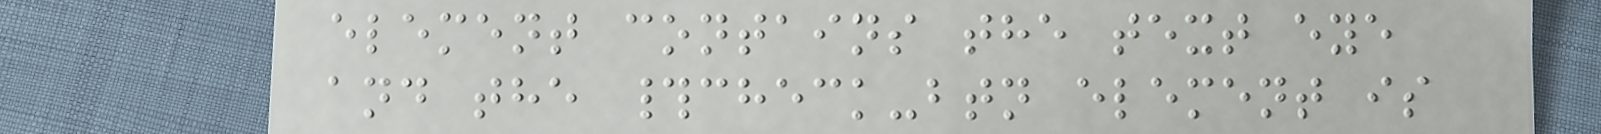element contains the text eye
and the #check-btn element is
